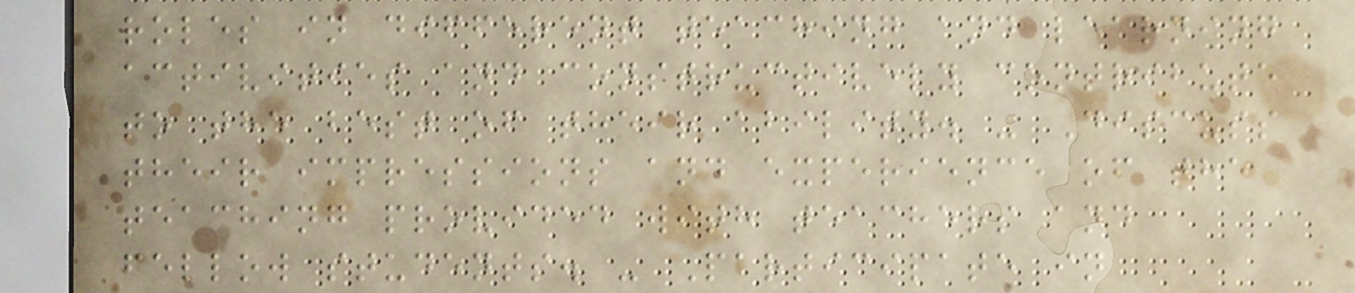roles in different teaching and learning
activities and constructively contribute
to the best of their ability. - Discuss
their impressions and experience of the
teaching provided with teachers and
fellow students. - Participate in
